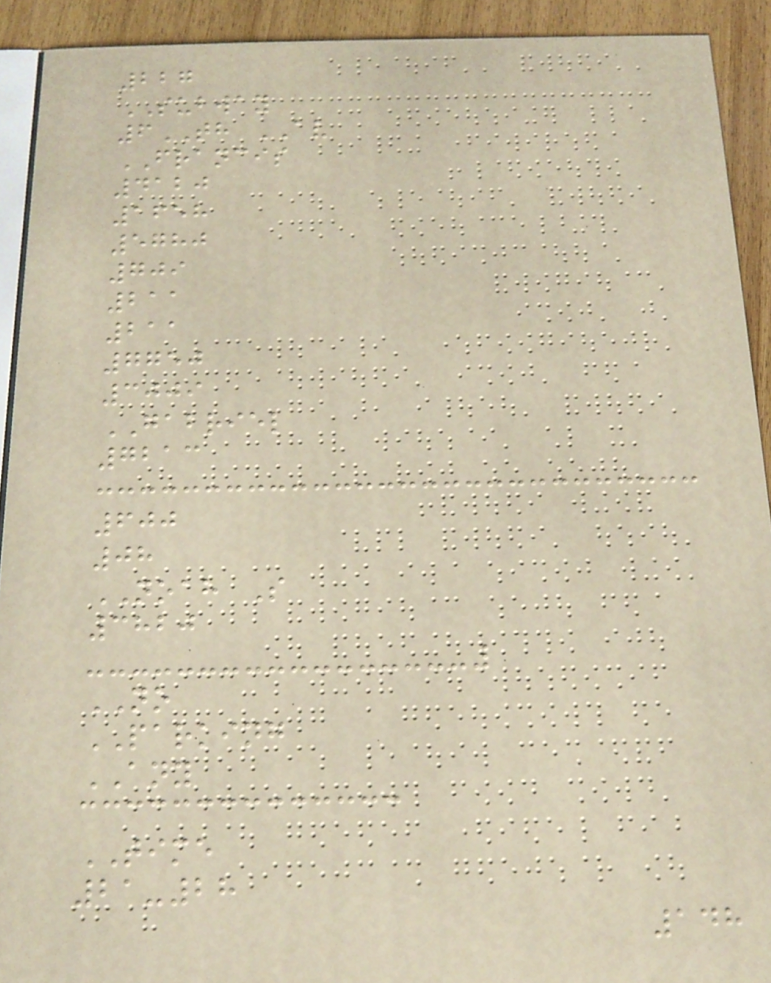227
SUBWAY
6TH AV
FRANCIS
4120
1658
5780
709
211
211
7750
3009
GABRIEL
7213
600
08
NOAH S
3820
NO
PARKING
ANY
TIME
21-28
148
